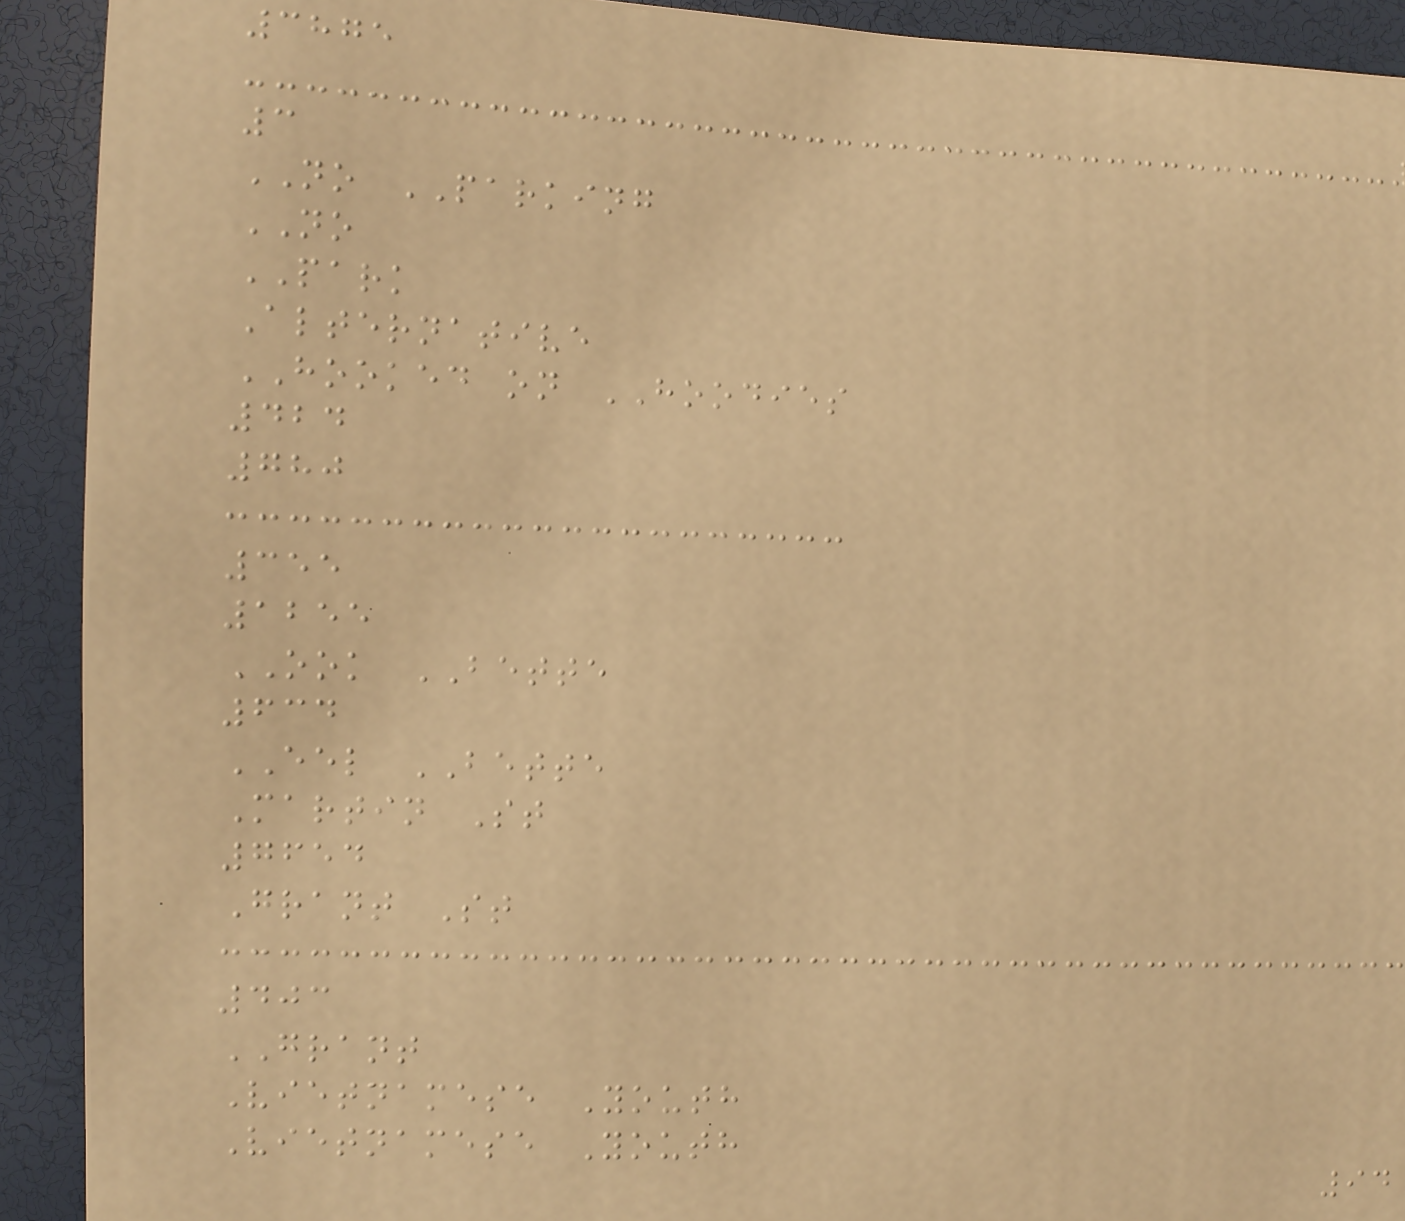3875
3
NO PARKING
NO
PARK
Alternative
HOOKED on HOODIES
424
780
355
1255
OOK BETTE
634
EEL BETTE
Martin St
7654
Grant St
403
GRANT
Vietnamese Youth
Vietnamese Youth
94
